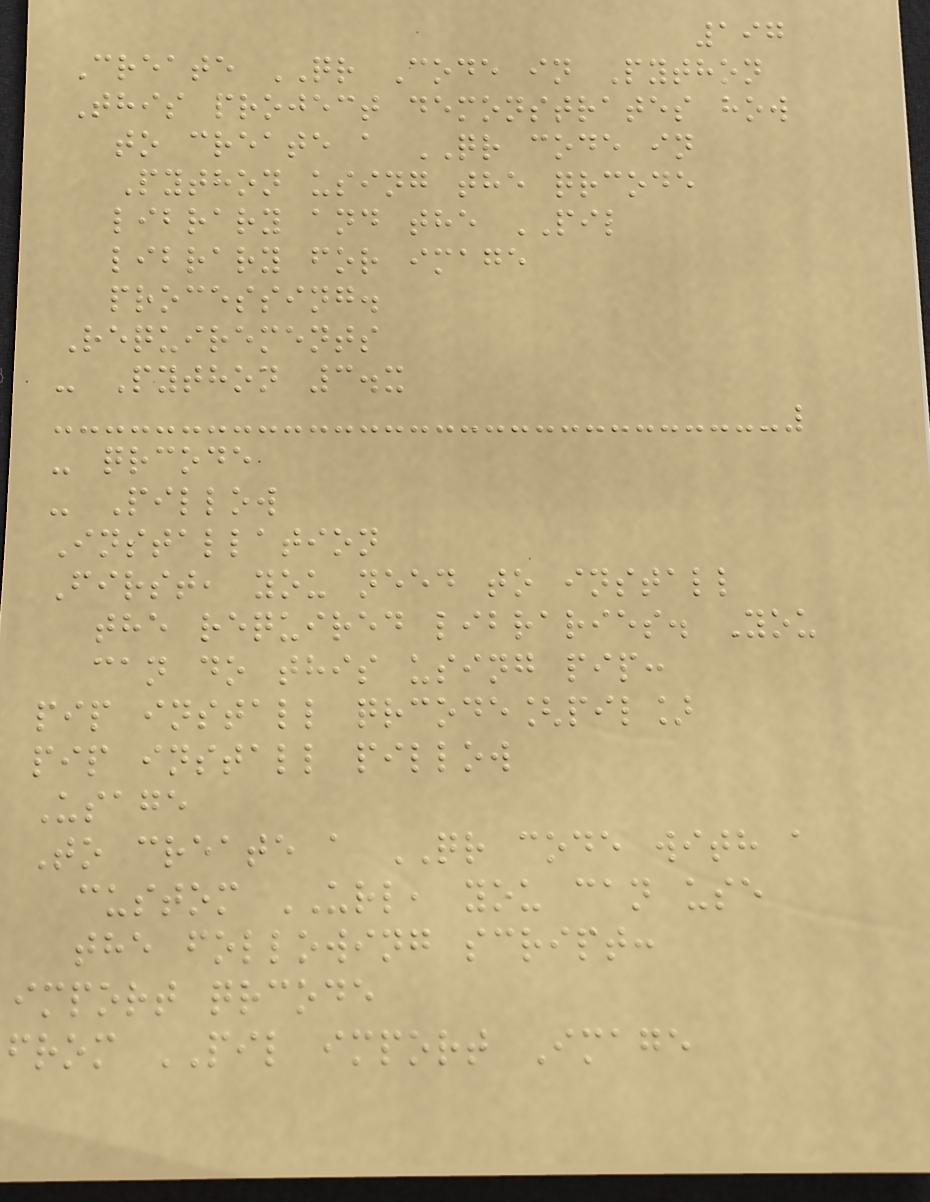197
Create QR Code in Python
This project demonstrates how
to create a QR code in
Python using the qrcode
library and the PIL
library for image
processing.
Requirements
- Python 3.x
- qrcode
- Pillow
Installation
First, you need to install
the required libraries. You
can do this using pip:
pip install qrcode[pil]
pip install pillow
Usage
To create a QR code with a
custom URL, you can use
the following script:
import qrcode
from PIL import Image
